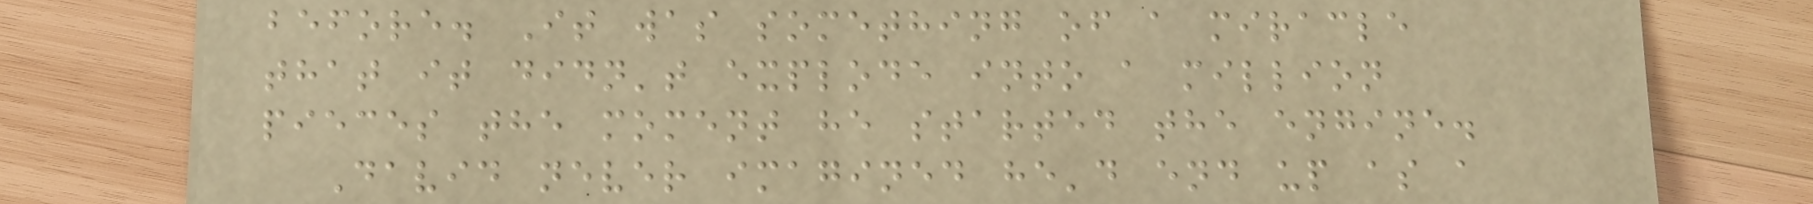before. It was something of a miracle
that it didn't explode into a million
pieces the moment he started the engine.
David never imagined he'd end up as a
